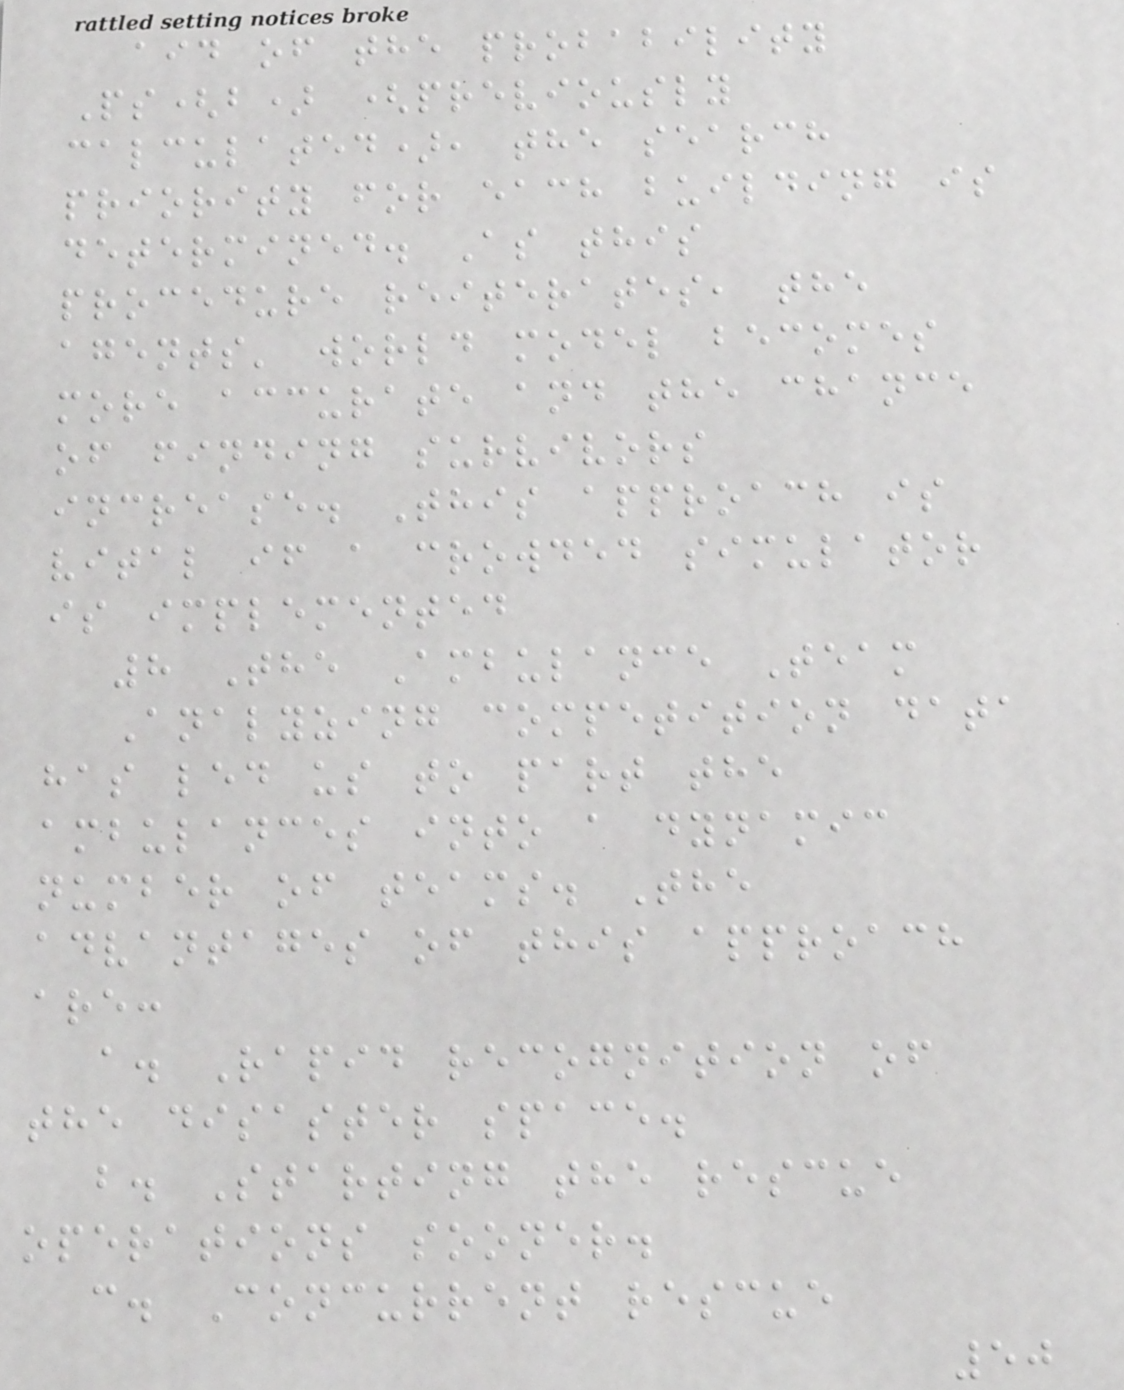aid of the probability
Ps(b) (previously
calculated), the search
priority for each building is
determined. As this
procedure reiterates, the
agents' world model becomes
more accurate and the chance
of finding survivors
increase. This approach is
vital if a crowded simulator
is implemented
8 The Ambulance Team
Analyzing competition data
has led us to part the
ambulances into a dynamic
number of teams. The
advantages of this approach
are:
a. Rapid recognition of
the disaster space.
b. Starting the rescue
operations sooner.
c. Concurrent rescue
50
